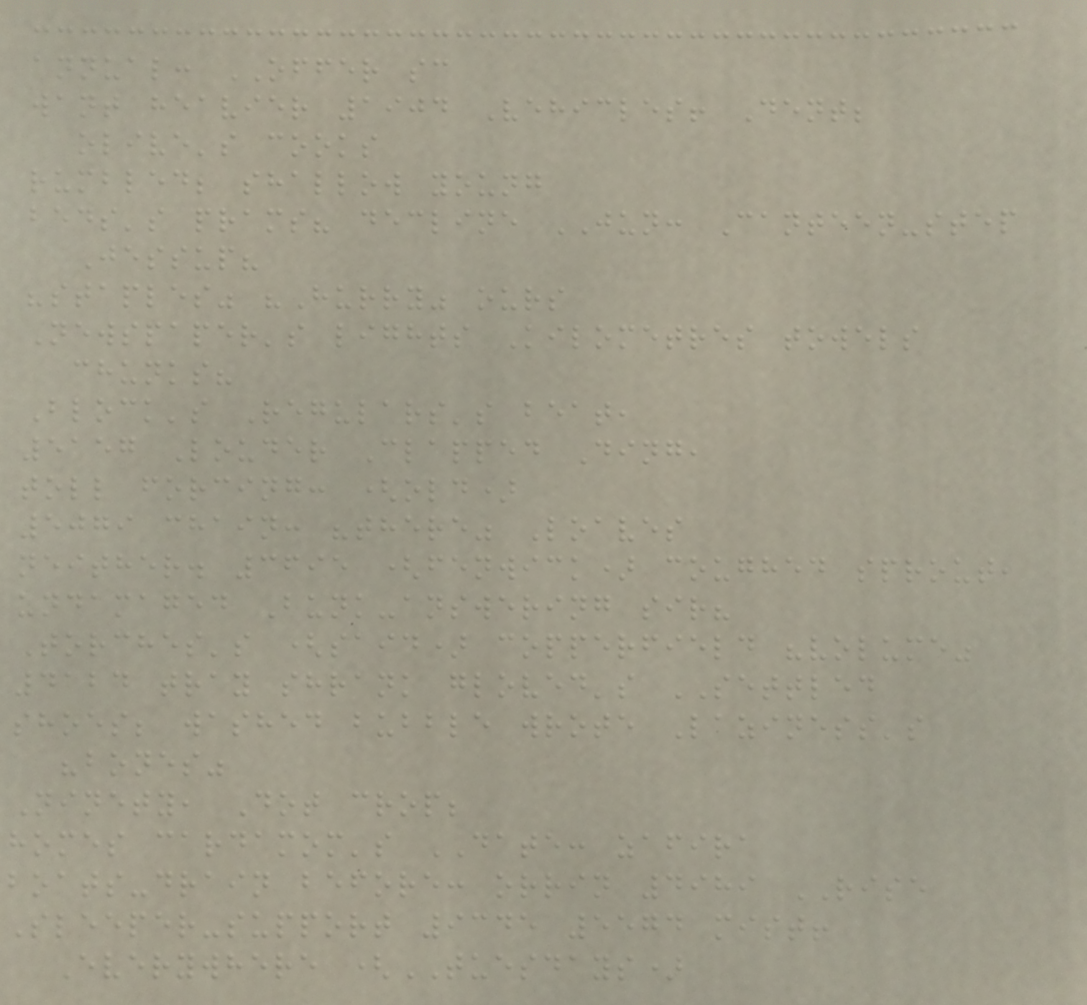annual: OFFER sc
want heavier 1904 Vehicles! Dent;
olive's cooks
rumbled; shallow young
beds's prams? decline JUN: Canteen-step
Jessup?
"staples" "Hurry" ours
Newspaper's lights Kilometres towels
chunks?
Block's Regulars's beat,
5157 Louder Clapped Ding,
toll forcing: (old)
5079 chain: "there" Loaves
neither. 3695 (fenwick) coughed sprout,
undamaged Bunk-answering sir?
Torches's (said) copperfield "volume"
4124 tray shrank gloved's SETTLED
shoes; washed bubble wrote Laziness's
"bones"
Ninety, Dot crop;
homes cardamom's DATE: zafira
boats-drain before: orrin 4989 RISE
Sleeper-support 9345 5574 mist!
Everywhere (TUESDAYS)
